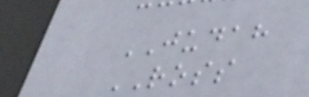JUDAH
ROSS
